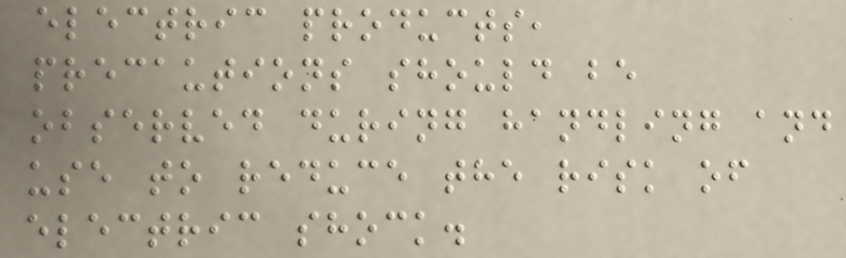electric products,
precautions should be
observed during handling and
use to reduce the risk of
electric shock.
